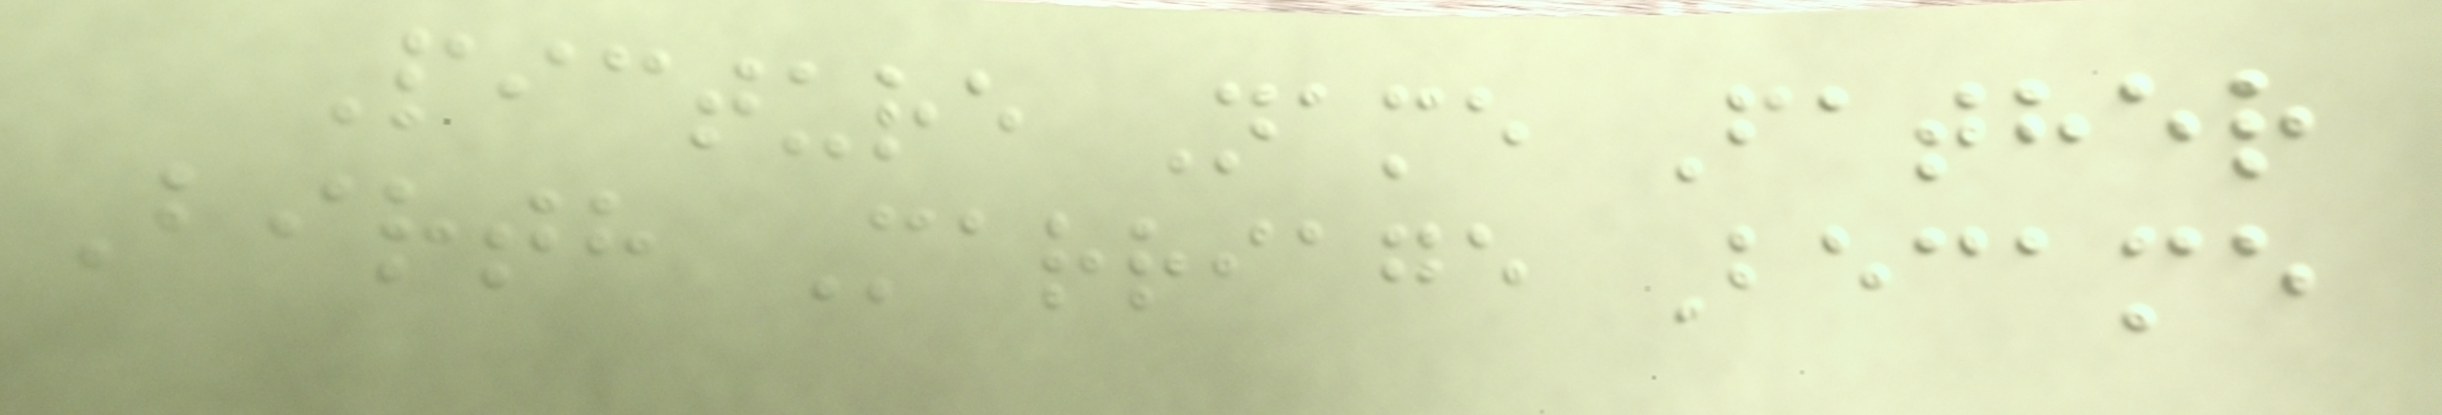Picture Name Father
Birth Marriage Became
